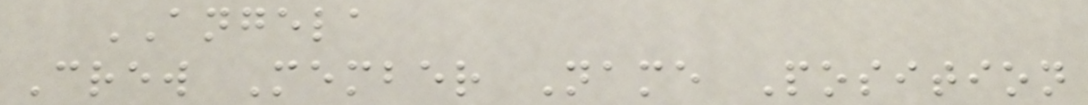ANGELA
Crew Member Name Position
